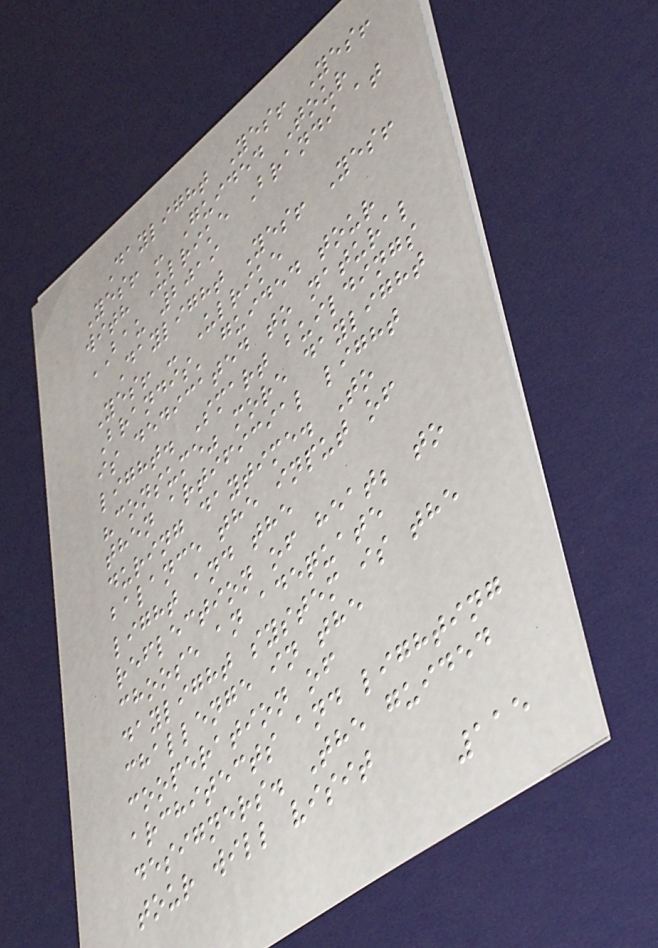Daylight Yes! Yes!
Yes! - Guided Tour
with Ulrike Brandi at
BAU 2019
Daylight Yes! Yes!
Yes! - Ulrike
Brandis' guided tour
is dedicated to natural
light. Smart buildings
"consume" more daylight
then artificial light
during daytime. To
balance the input of
light and the
reflection of heat; to
choose an adequate
daylight system is the
challenge in the
cooperation of
architects and lighting
designers. The guided
tour will visit
115
